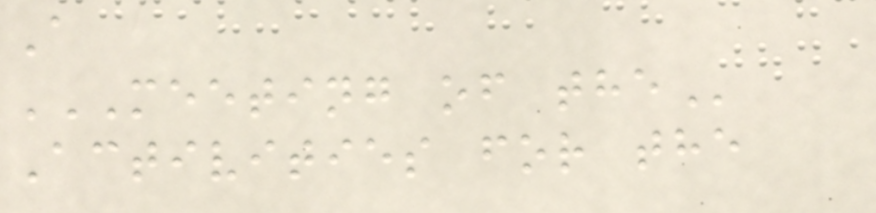A
MEETING OF THE
Activities for the
